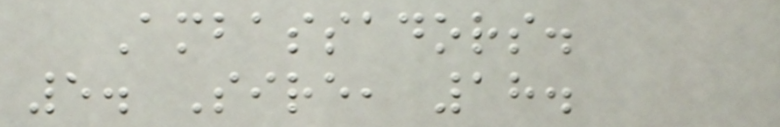Ambassadors.
5. Sire, 18.
